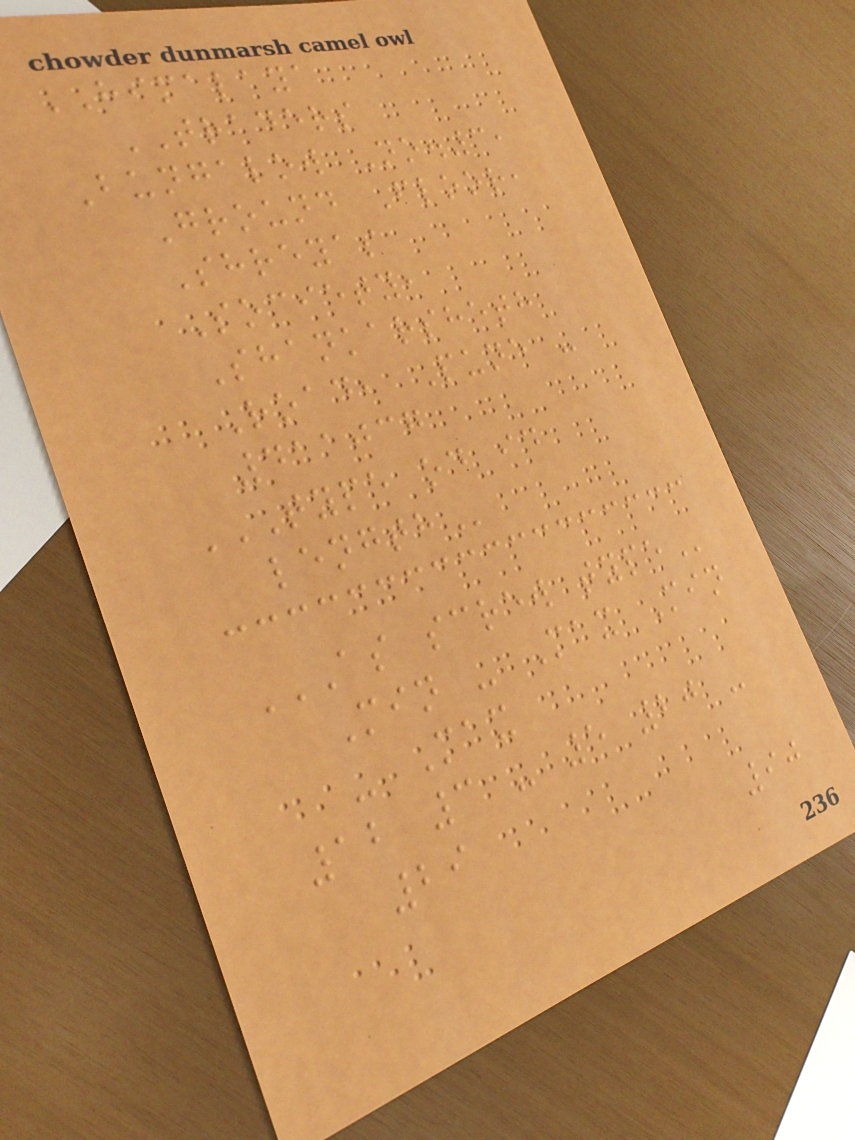HIMALAYA
TRADERS
Bungalow No.3,
Ground Floor,
Shreyas
Society,
Shankarsheth
Road, Pune -
411037
TYPE OD ID
LENGTH
AS SCREW TYPE
Min - Max Min
- Max
12 3 - 5 20 -
29
90
